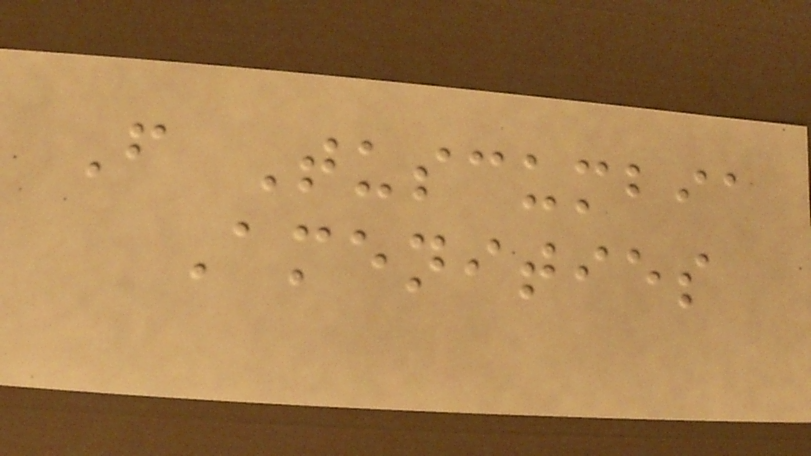F Tuscumbia
Amenities
